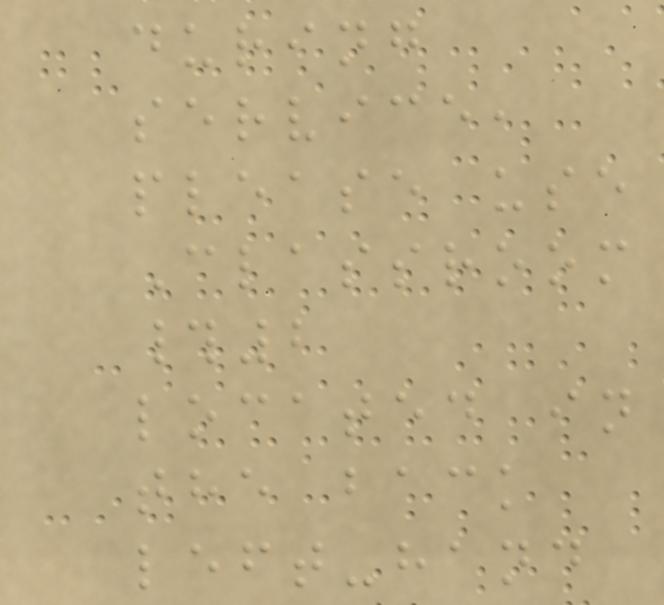during
service,
please use
Classroom
#2
located in
the back
left-hand
